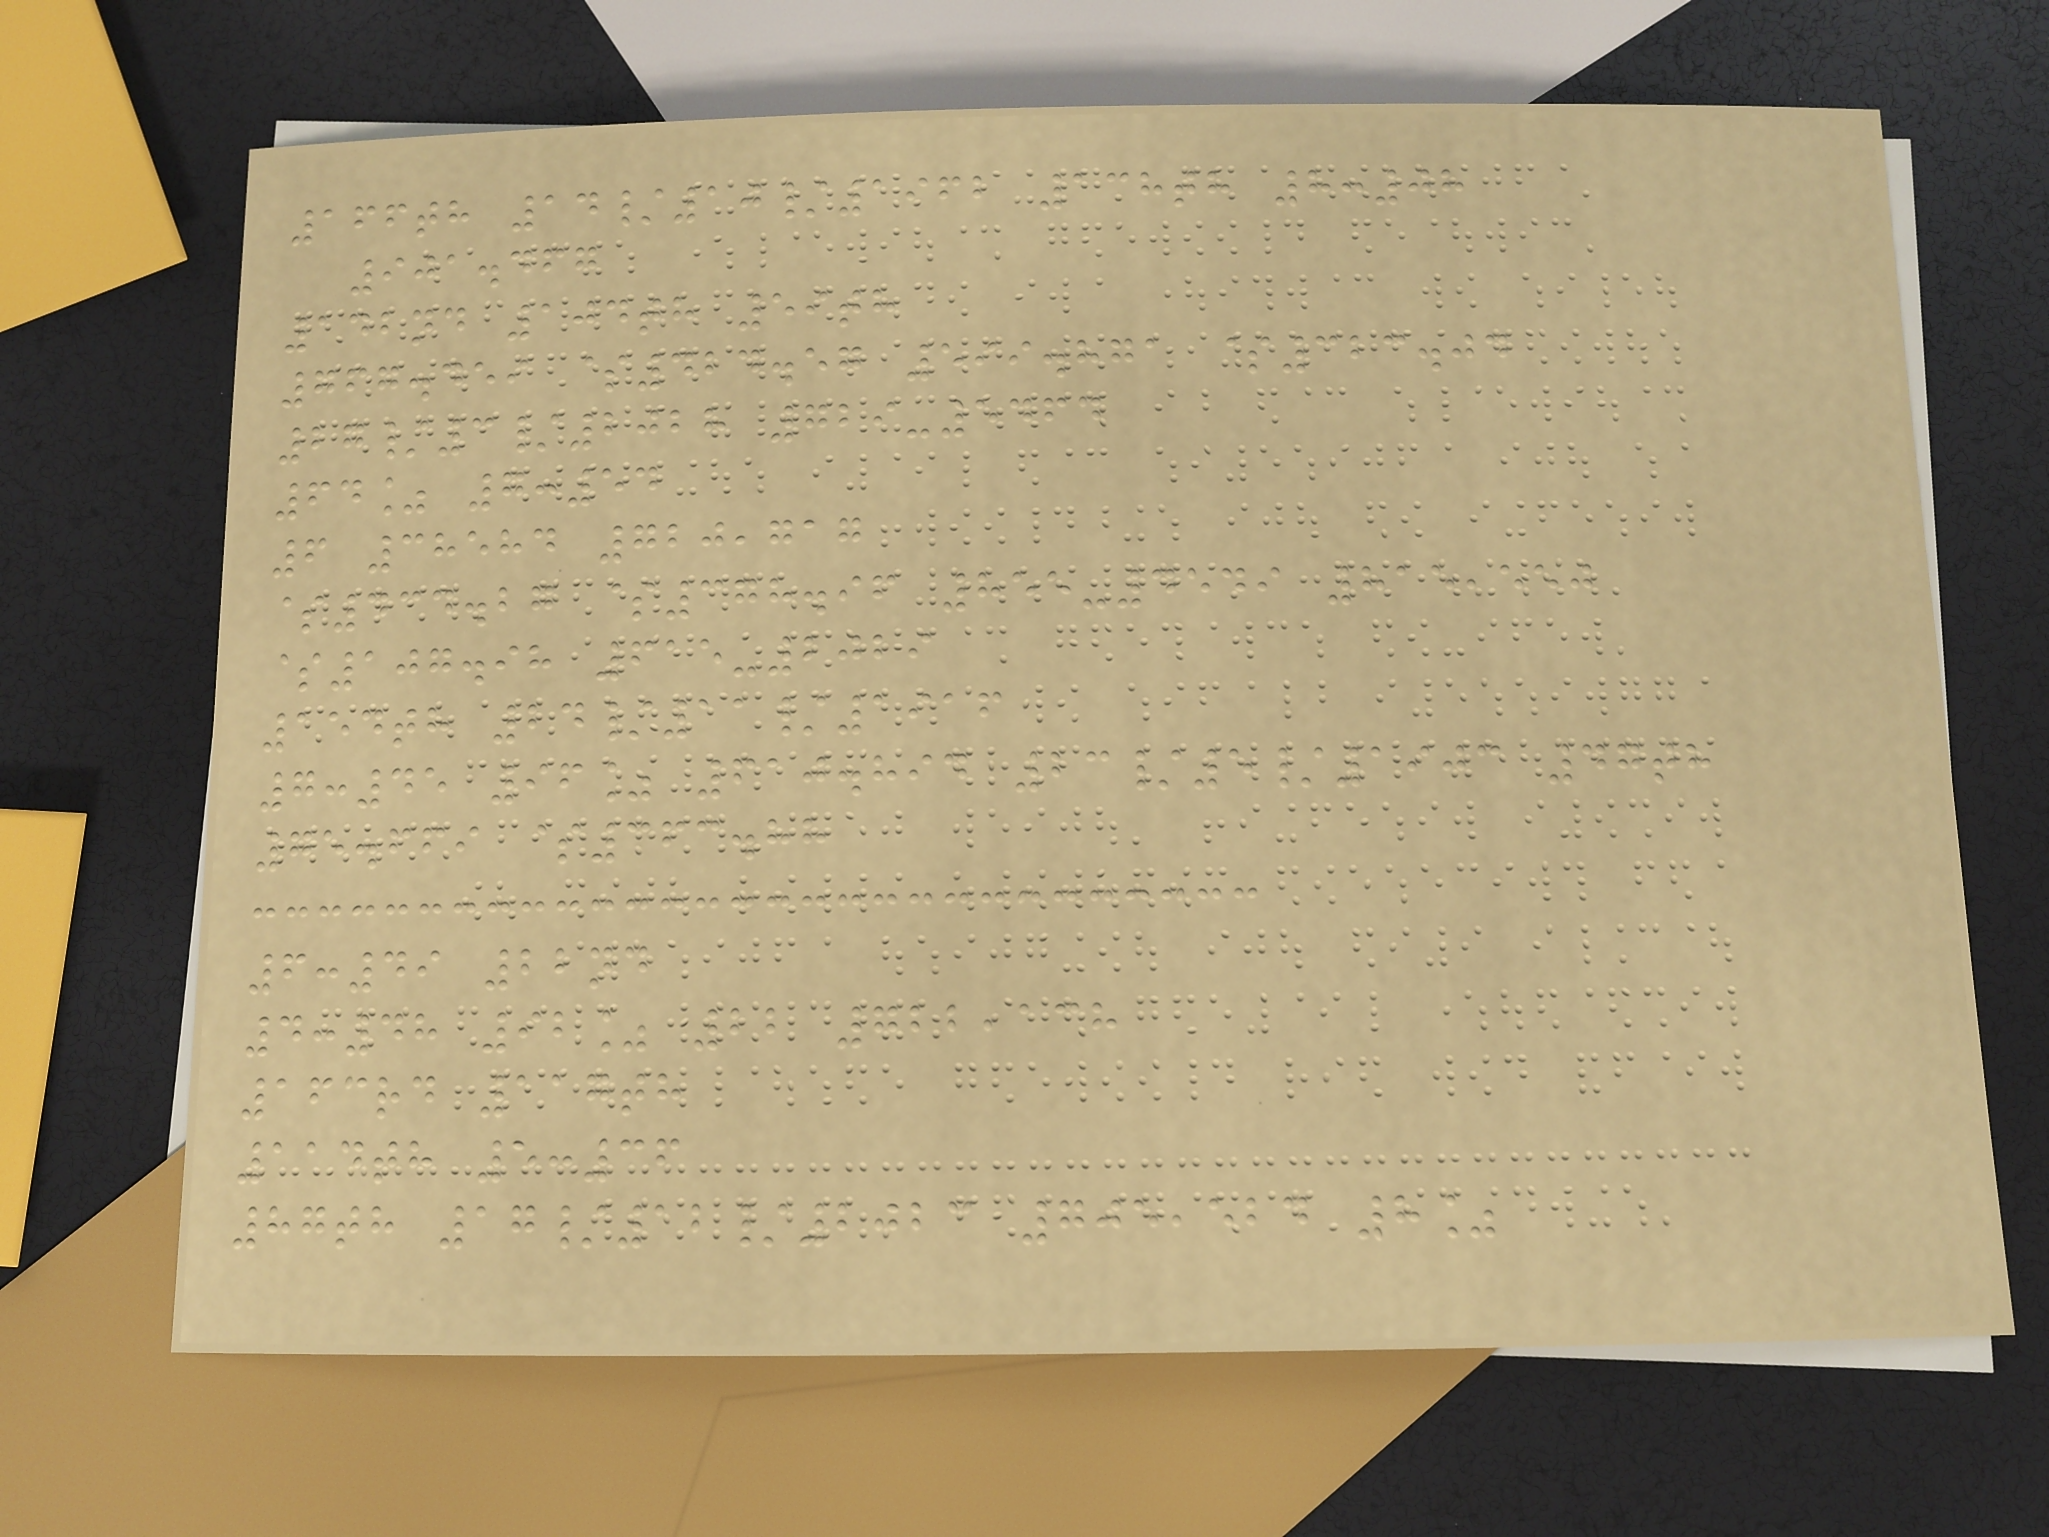166th 14/10/1962 138th 8:08
901.467
142nd 104th 59th
767.459 $424.57 599.871 $323.04
27/3/2028 729-5464
64% 7:54
6 38584 720,717
$434.27 $378.96 855-4549 815,550
$107.98 615-2029
154th 24/11/1916
7:45 96% 610.894 23/5/1903 47th
75.669 $363.88
6:49 22nd
4:48 92% 22 722,138
163rd 117th
114th 5:36
87th 17/12/2023 705,524 8%
